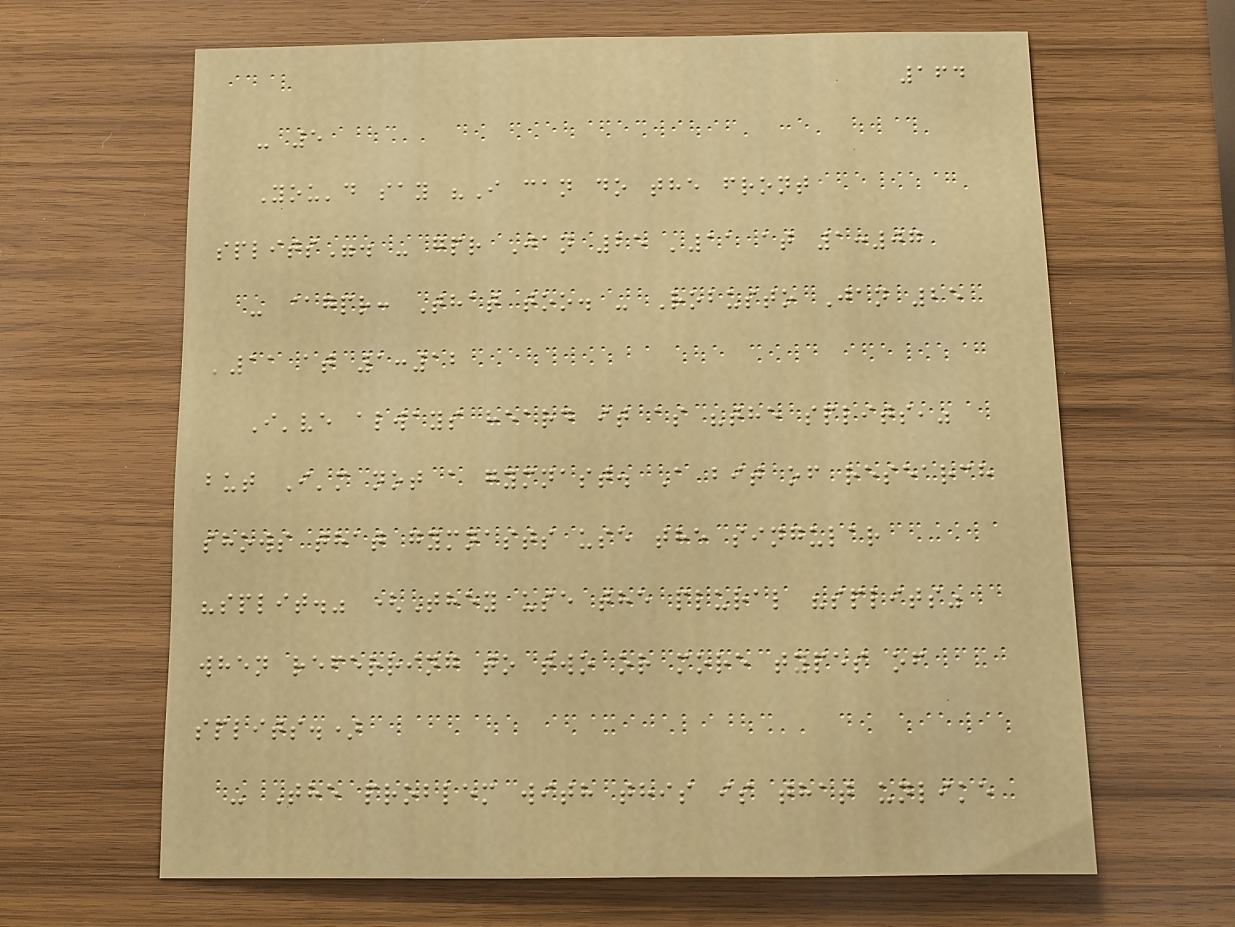164
- 5
You'd say "I can do the front
splits". - gpr Jan 25 '11 at 1:07
- @gpr: That too. - Robusto Jan 25
'11 at 1:12
I've always heard it as "the splits,"
but I'm not a gymnast. A bit of research
shows that gymnasts use the singular
"split." (They use the plural "splits"
when referring to two or more types of
splits.)
- The problem with this is that unlike
